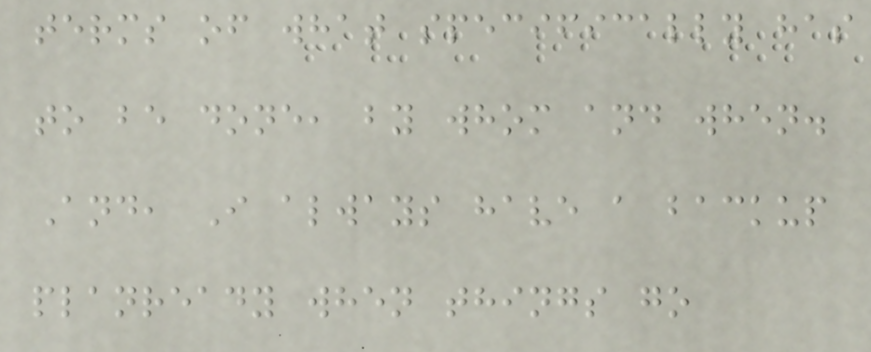terms of what specifically has
to be done, by whom and when.
And, I always have a backup
planready when things go
